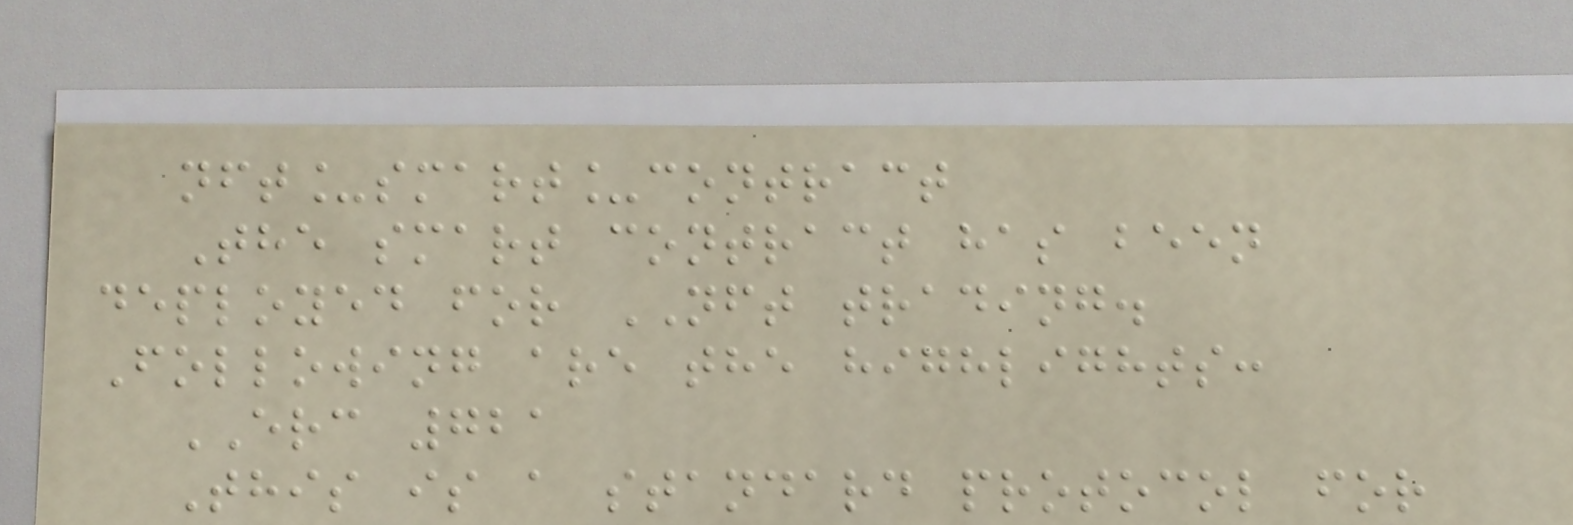nft_smart_contract
The smart contract has been
deployed for NFT trading.
Following are the highlights:
ERC 721
This is a standard protocol for
